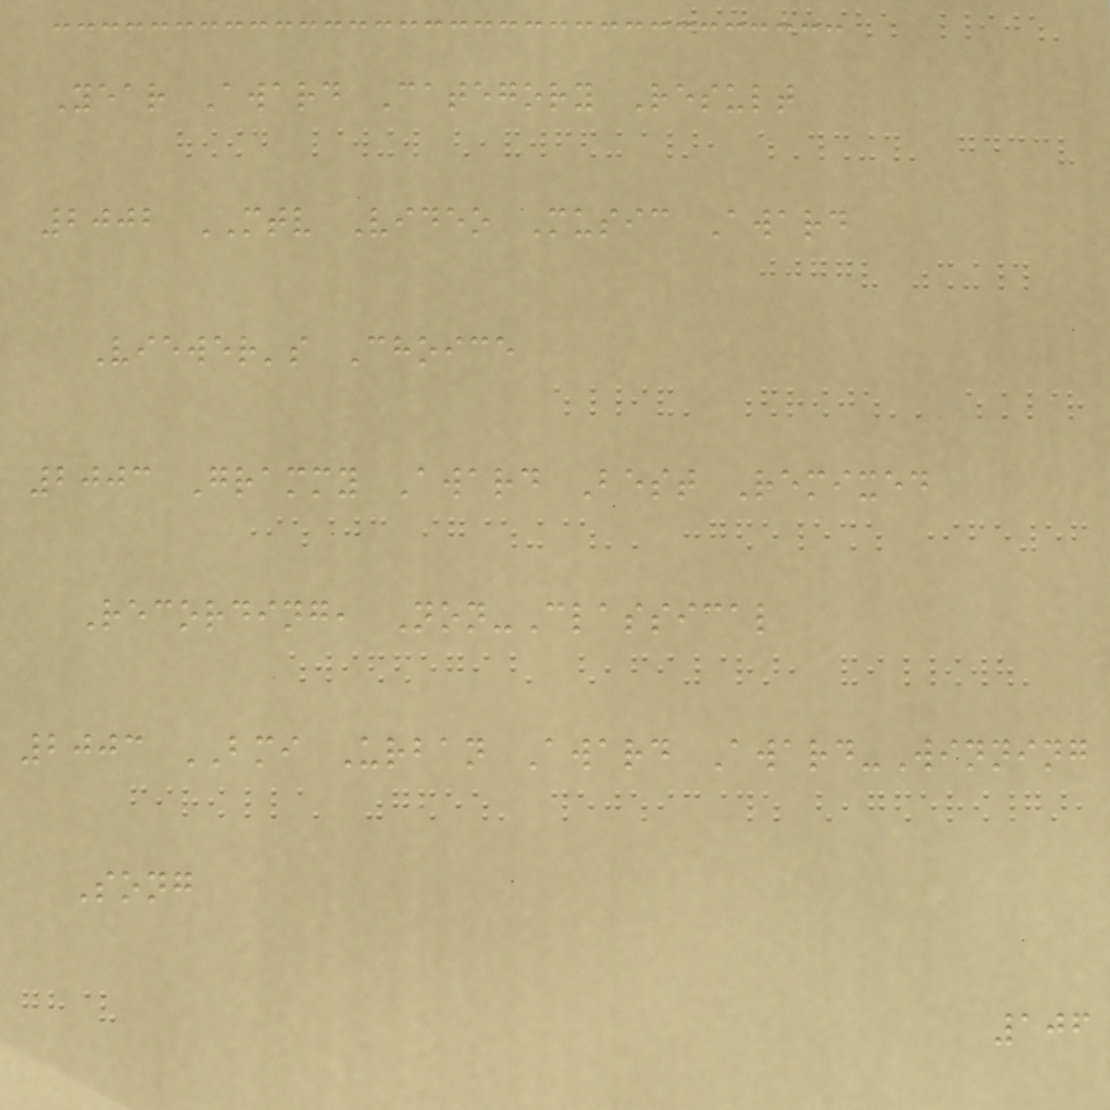Year Award Category Result
2002 MTV Video Music Award
Viewer's Choice
2003 Grammy Award Best Remixed
Recording, Non-Classical
2003 BMI Urban Award Award-Winning
Song
106
